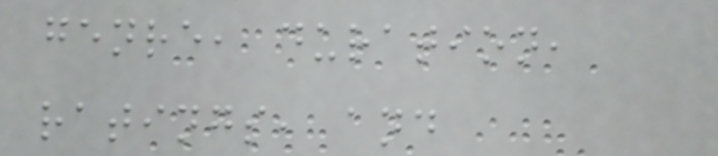genre, duration,
ratings, and
